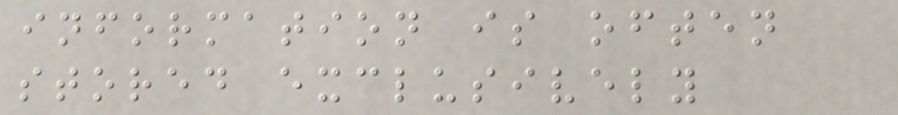information is often
stored exclusively
